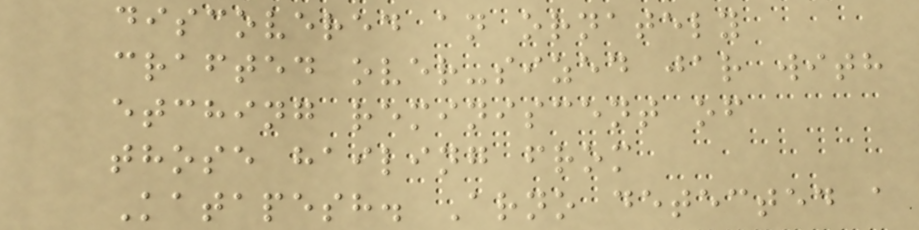discovered an ornately
crafted over-sized jar with
etching reminiscent of
those hailing from
Katapesh. Arno detected a
